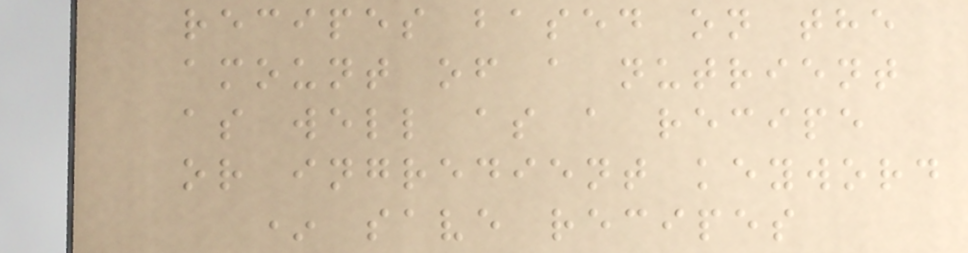recipes based on the
amount of a nutrient
as well as a recipe
or ingredient keyword
* save recipes
